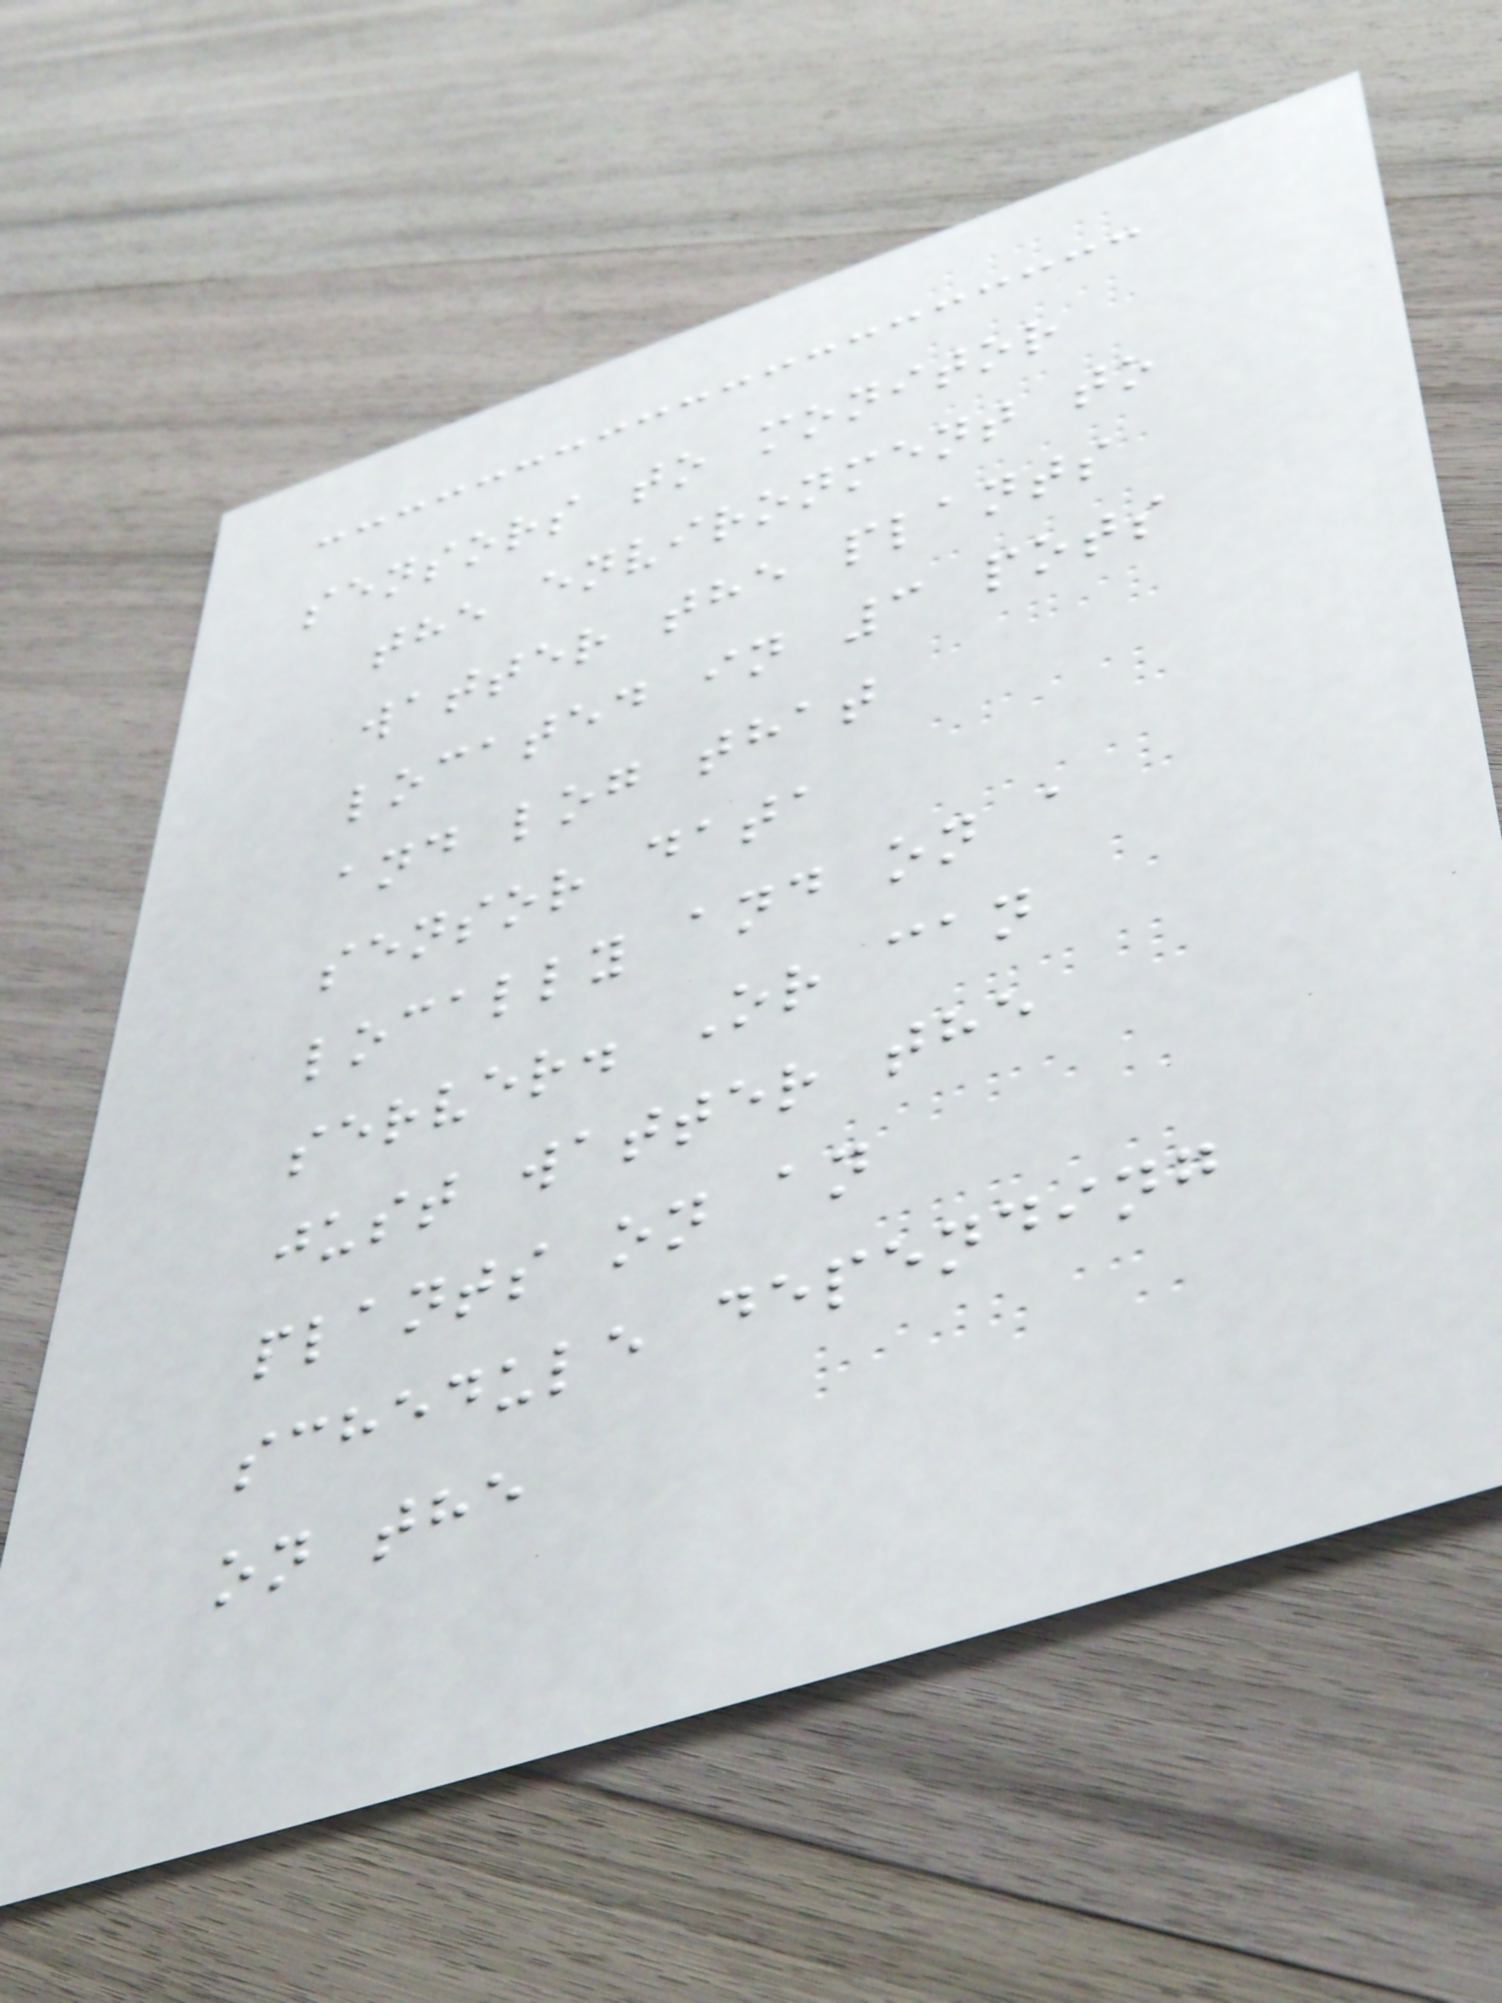sensors to monitor
the environment to
watter the plants
located in 3 pots
and log that
sensor data
locally and on a
server. Or can
just watter the
plants on an
schedule depending
on the
